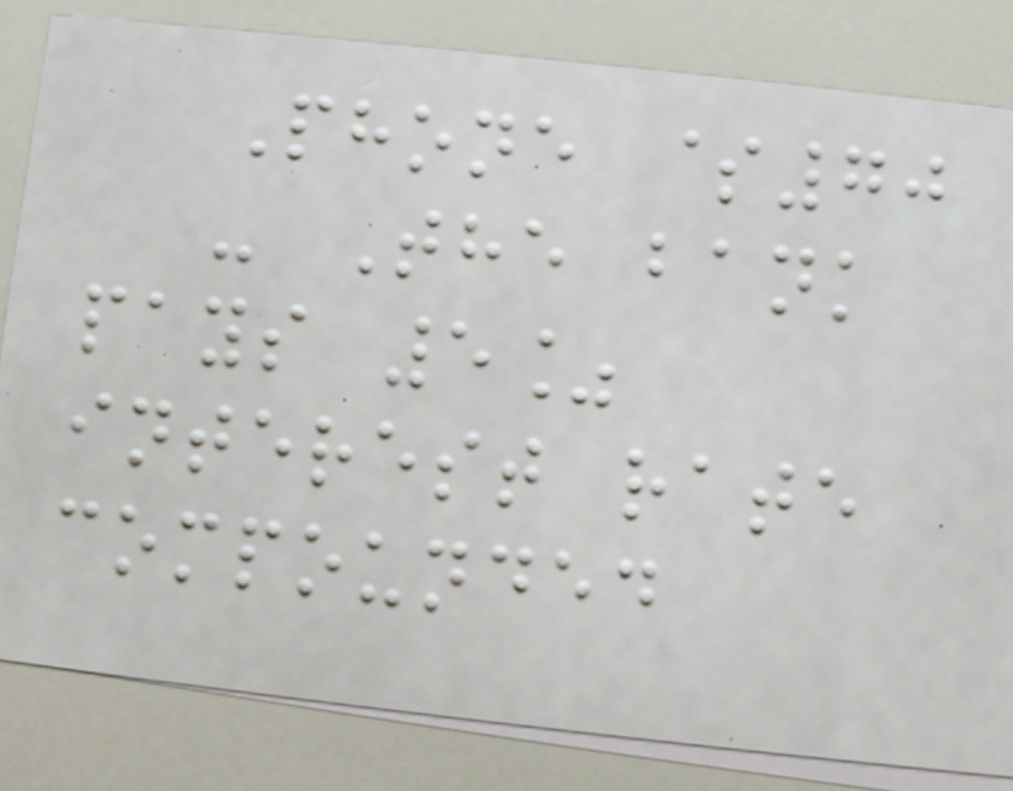Phone $70
- The bank
pays 5%
interest rate
compounded
